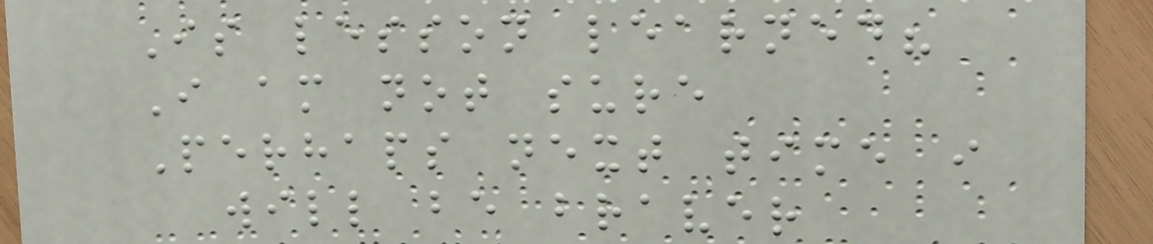Is lesson learned?
I am not sure
Perhaps next time i
will be braver
